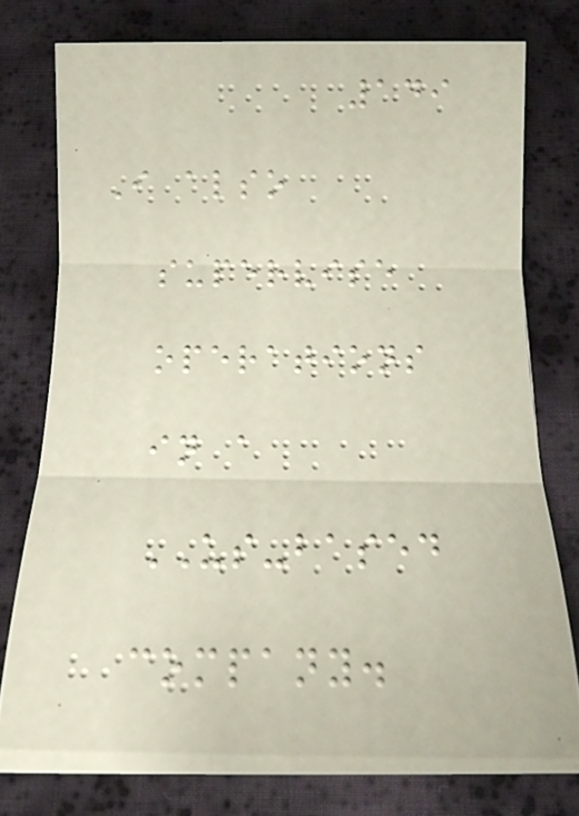149
I also
supervise
operations
in a
US-based
company.
